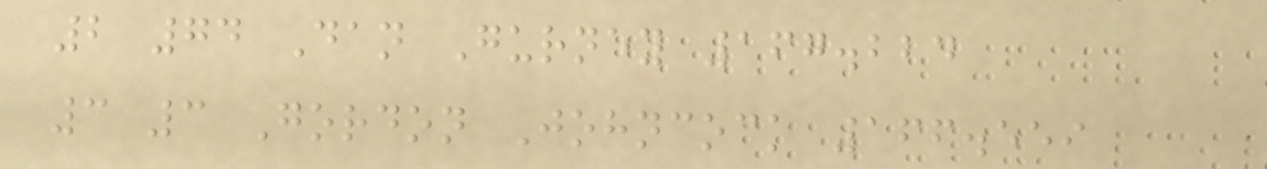2 74 Dan Gurney 167.224
3 3 Gordon Johncock 166.559
